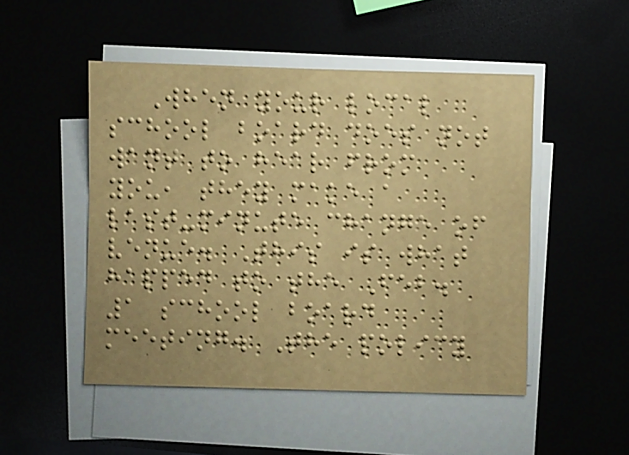When your local
school board does not
want to hear from
you, they make a
last-minute change of
venue. This is what
happed to the Feb.
1 school board
meeting. The policy
